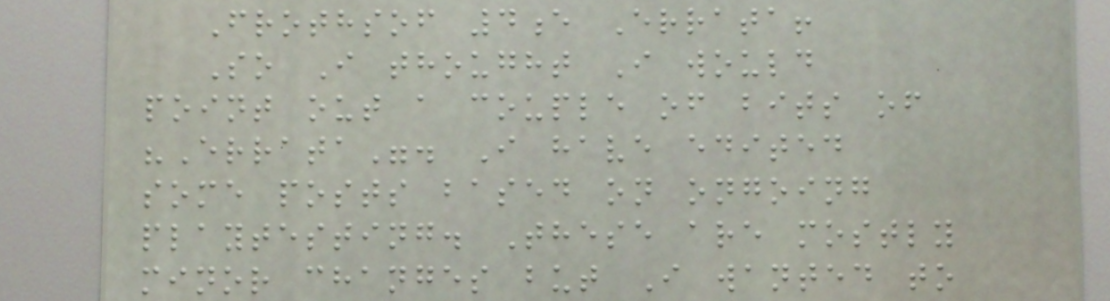Frothsof 4e Errata!
So I thought I would
point out a couple of bits of
"Errata". I have edited
some posts based on ongoing
playtesting. These are mostly
minor changes but I wanted to
